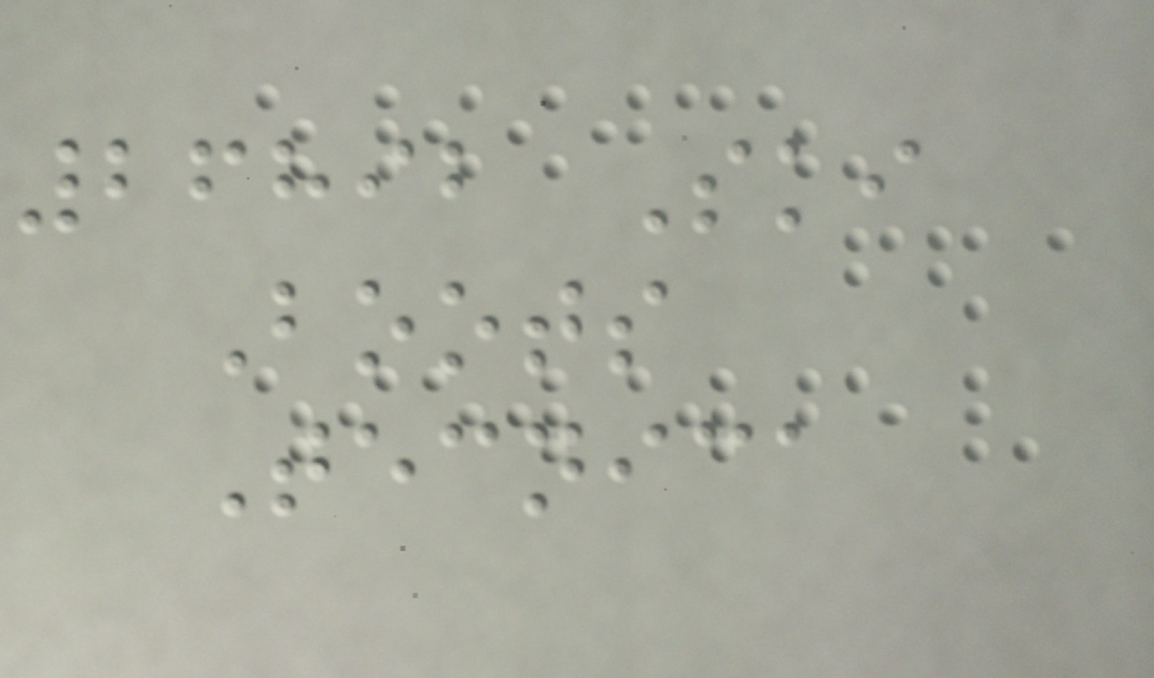26892 Ski
Boots
Tecnica
